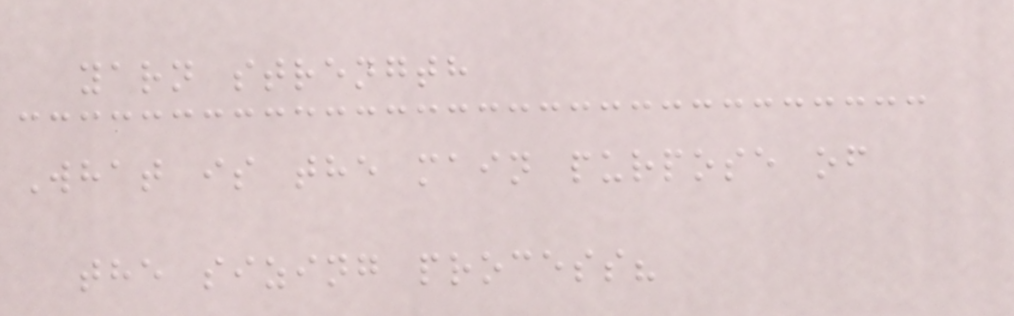yarn strength
What is the main purpose of
the sizing process?
